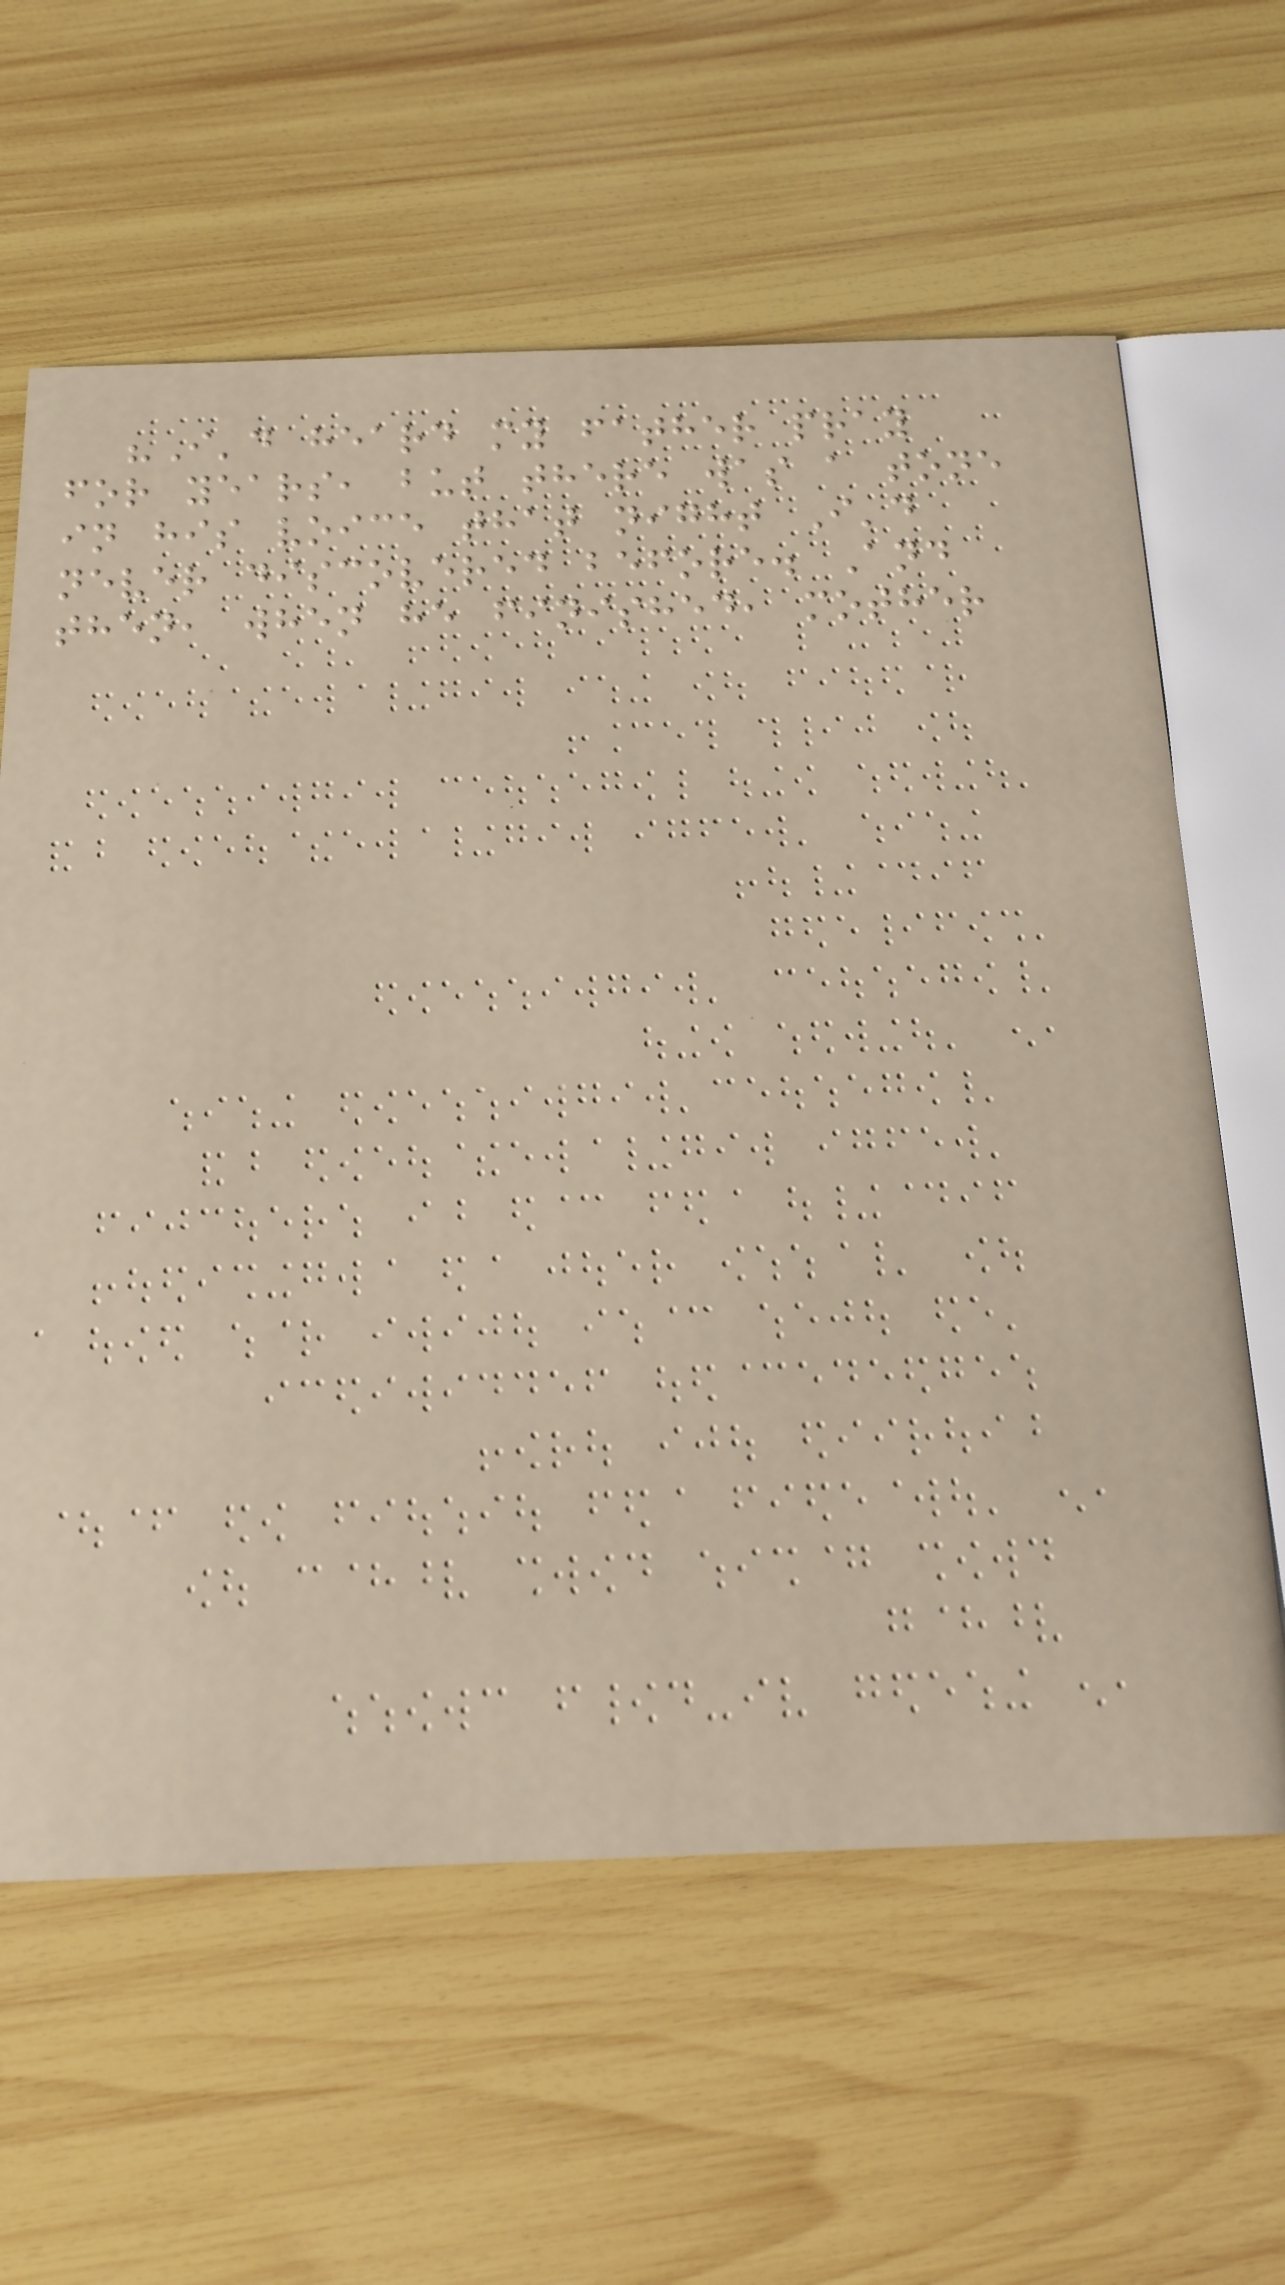"I'd heard my father pray
for years, but there was a tone
in his voice that night I'd
never discovered before. And
then, when he finished, mother
